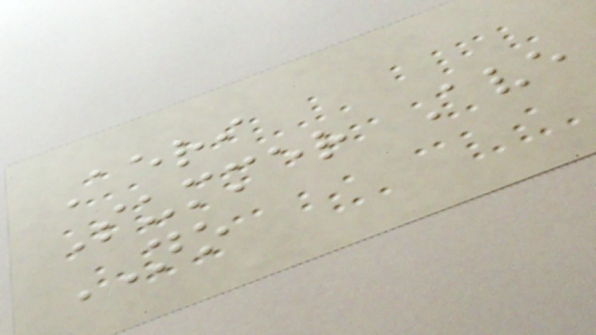Aeri
Summer Ave
NO
